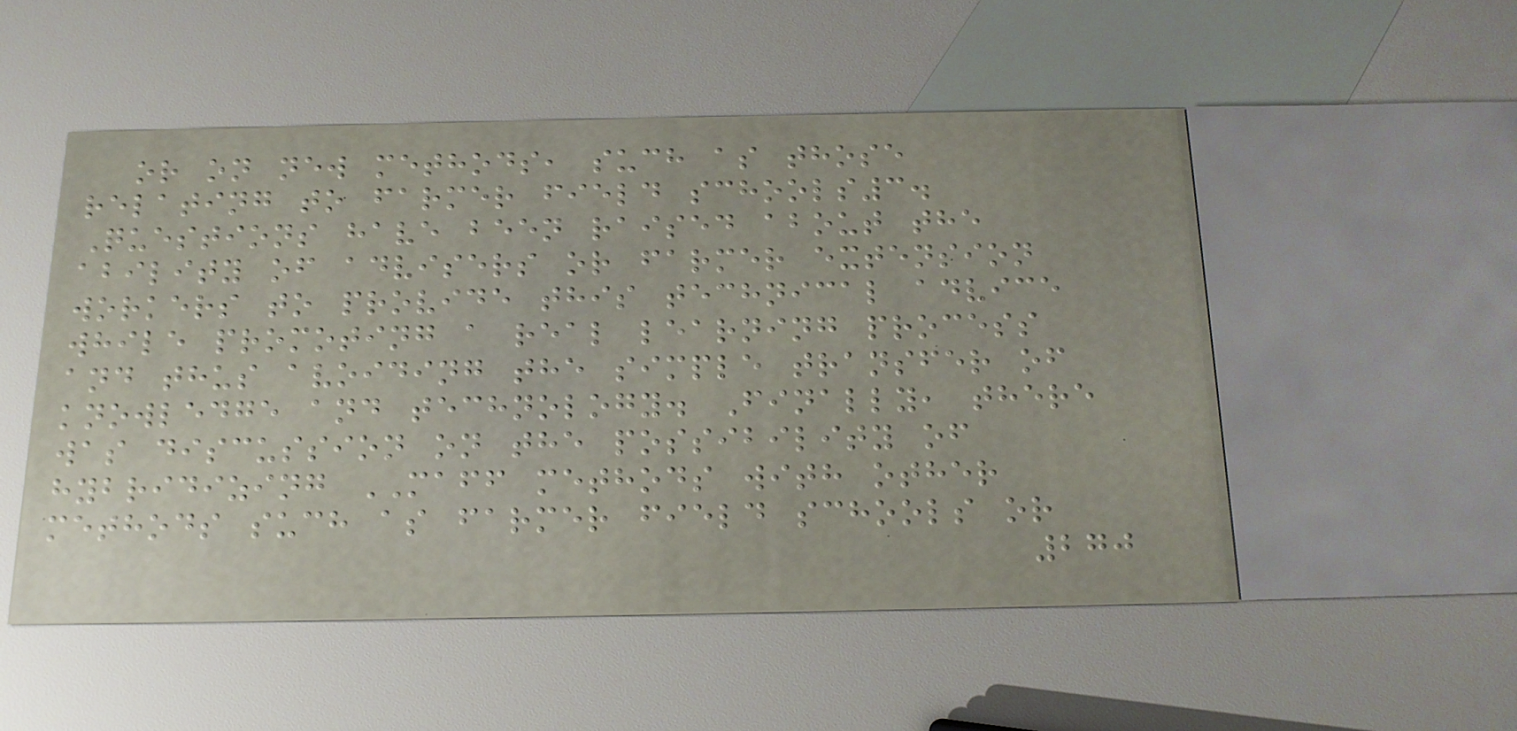or on new methods, such as those
relating to farmer field schools3.
Questions have been raised about the
ability of advisers or farmer extension
workers to provide this technical advice
while promoting a real learning process
and thus avoiding the simple transfer of
knowledge and technology. Finally, there
was discussion on the possibility of
hybridizing MAFF methods with other
methods such as farmer field schools or
270
